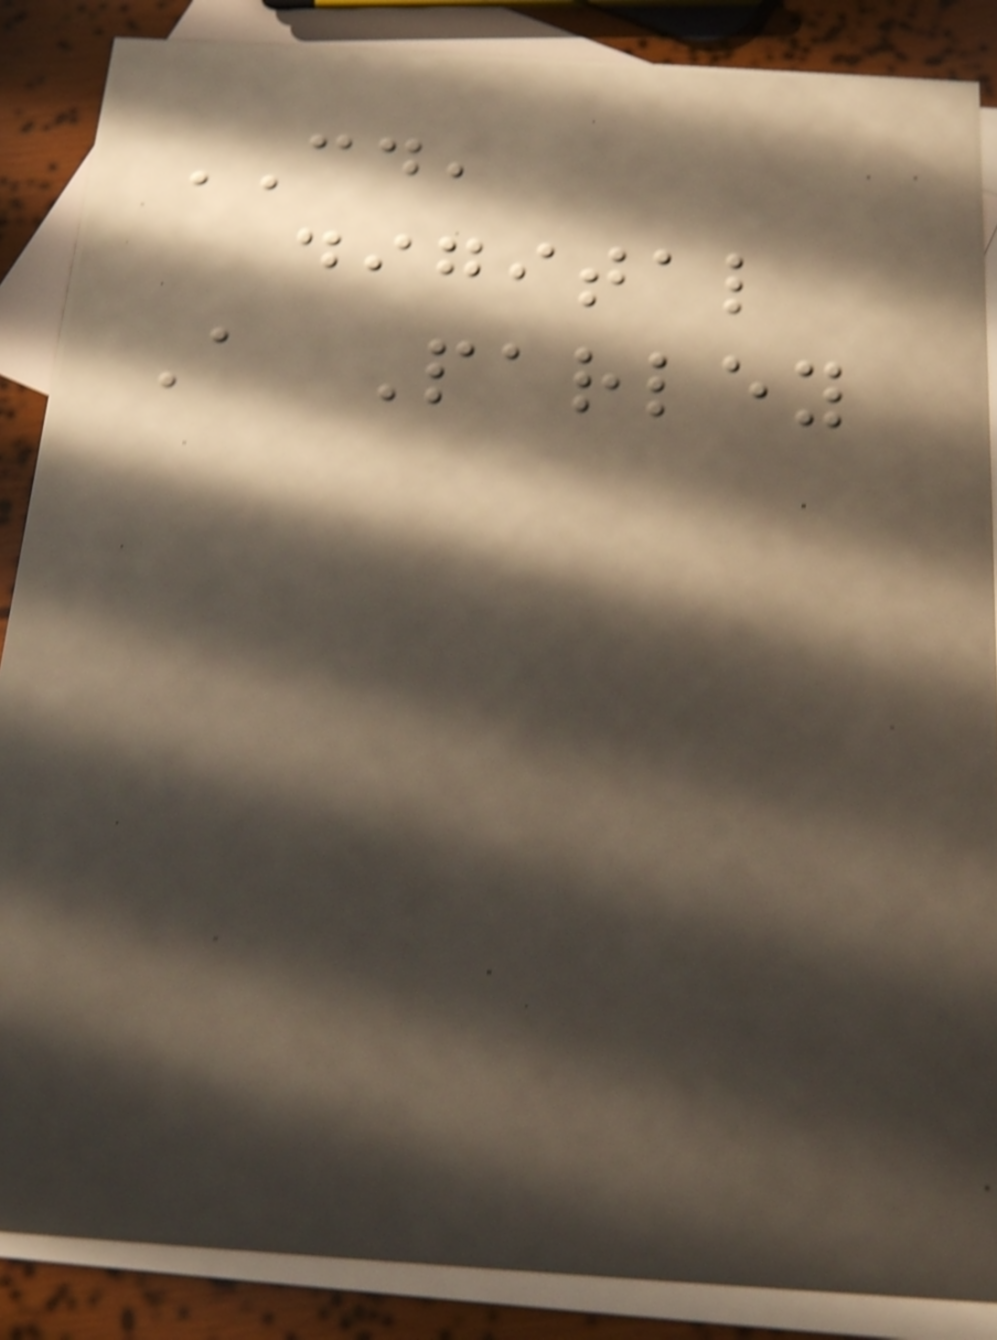CD,
digital
A Parley
